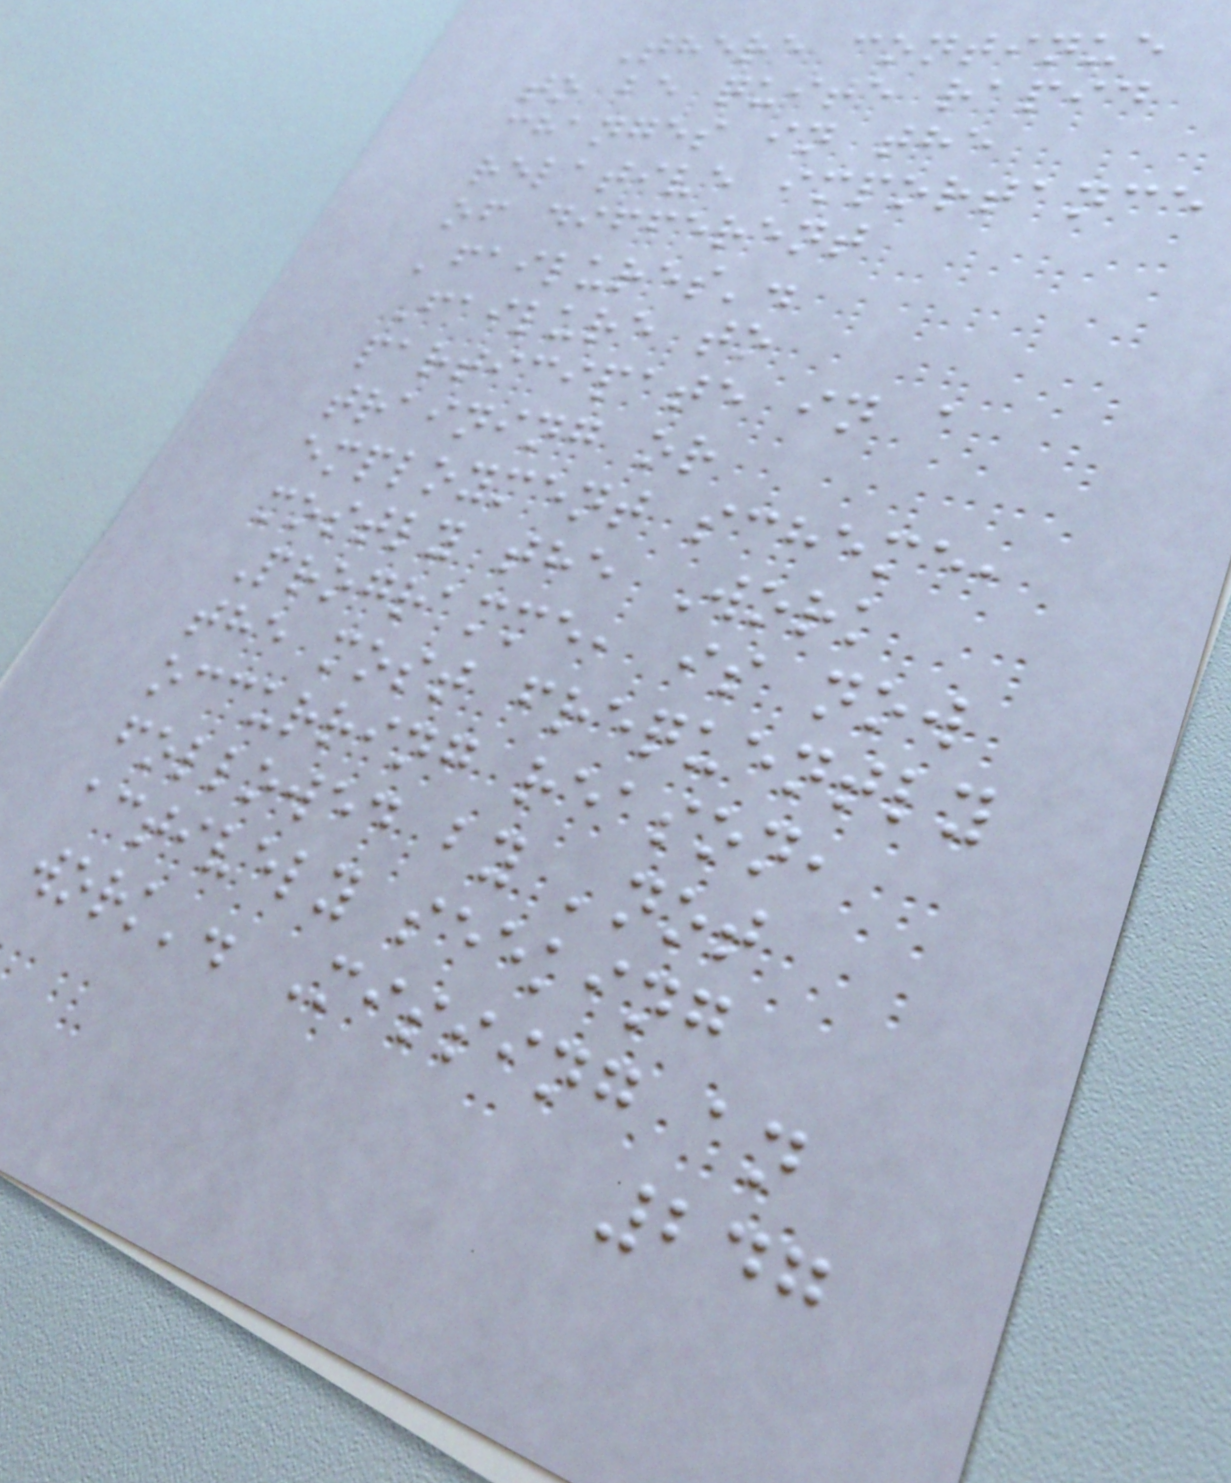There continue
to be quite rapid
changes in the
relative importance
of different
'failures'.
Failure to
participate in a
training or
employment scheme,
mostly the Work
Programme, is now
the most frequently
occurring reason,
followed by 'not
actively seeking
work'. Missing an
247
